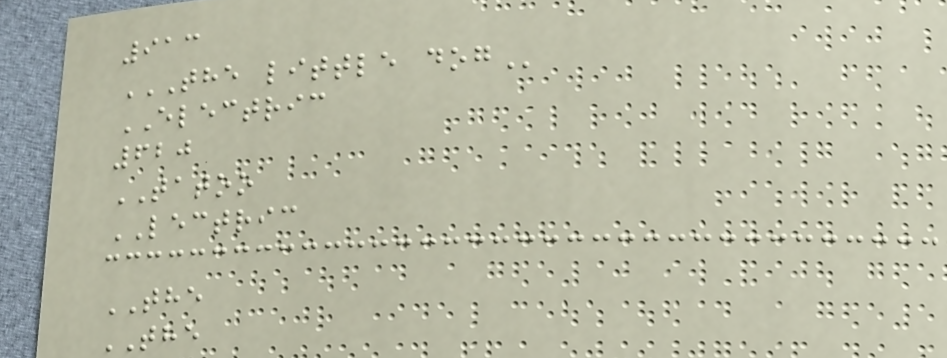913
THE LITTLE DOG
ELECTRIC
620
TATOO
LECTRIC
THE
THE
